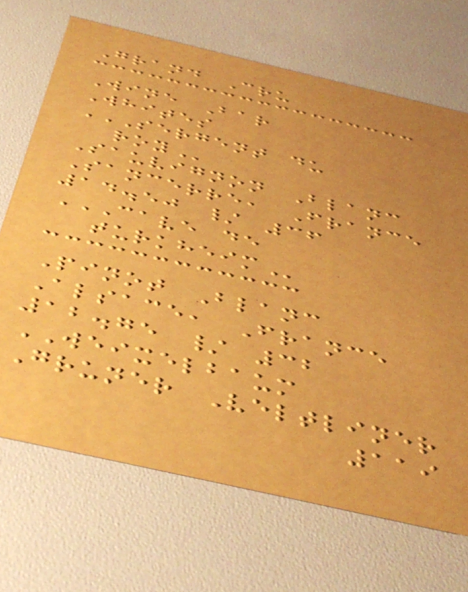Grand Cru
Wine Bar
Whites
SERGENT DU
ROY
Sauvignon Blanc
Sancerre, France
14.50 / 36
CAVE DE
TURKHEIM
Pinot Blanc
Alsace, France
12.75 / 32
WEIXELBAUM
Gruner Veltliner
119
